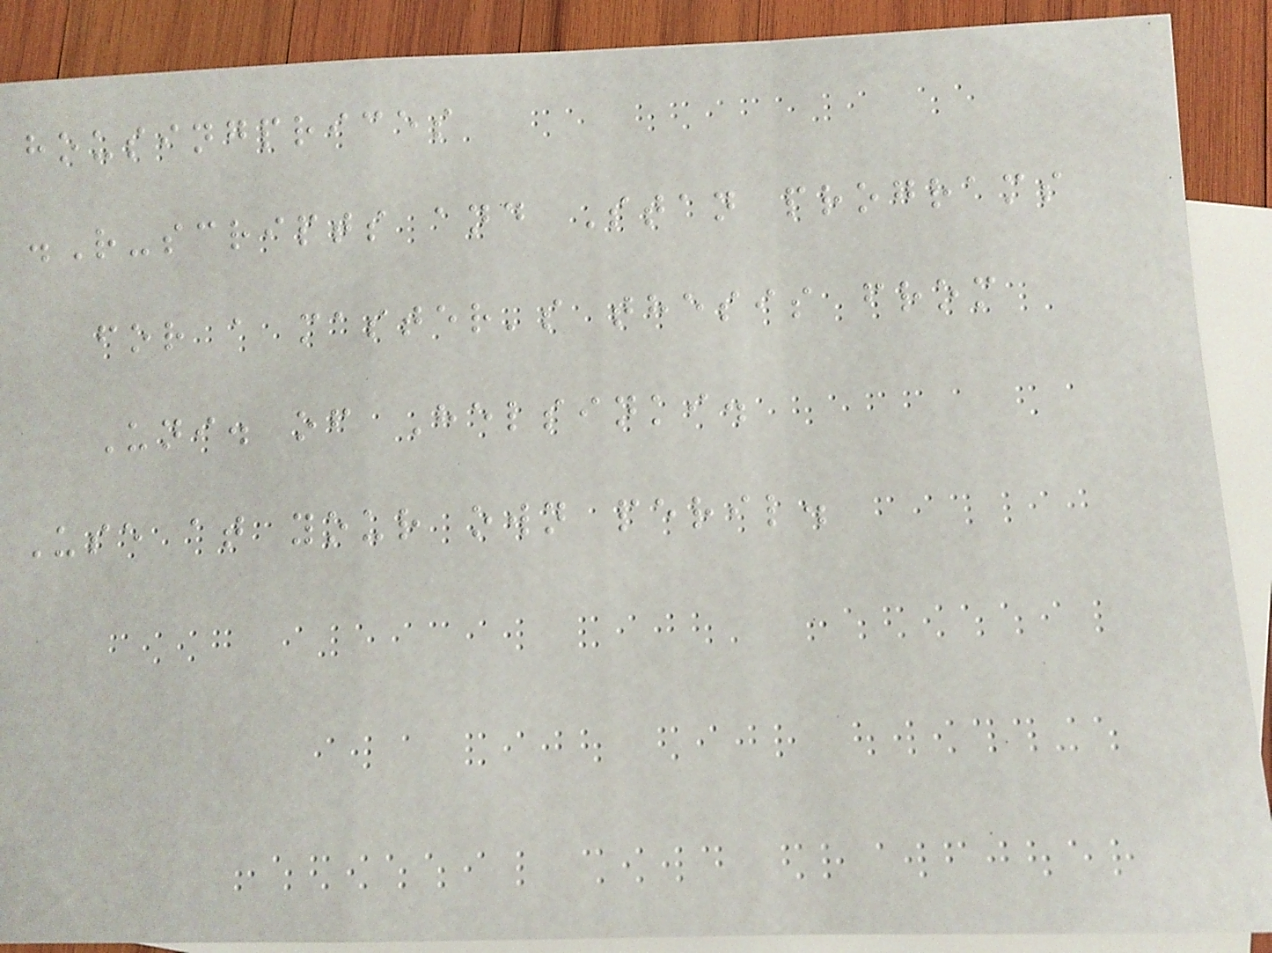housingprices
.R-scripts and Stan programs
for a master's thesis from
Uni. of Helsinki.
Use at your own peril.
